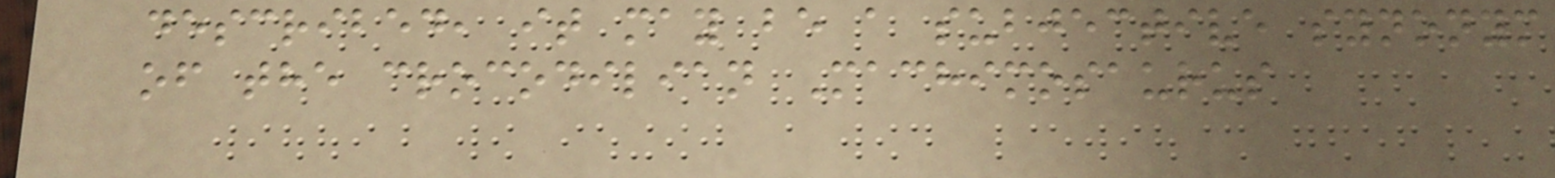described, it may be a subjective synonym
of the crocodilian Machimosaurus
